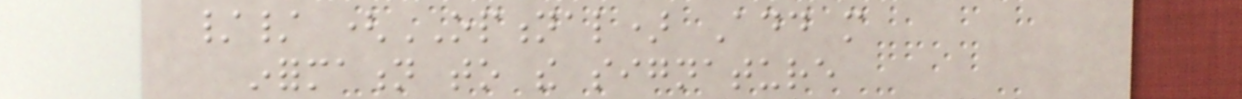// (OPTIONAL) Add more
information to the signature
